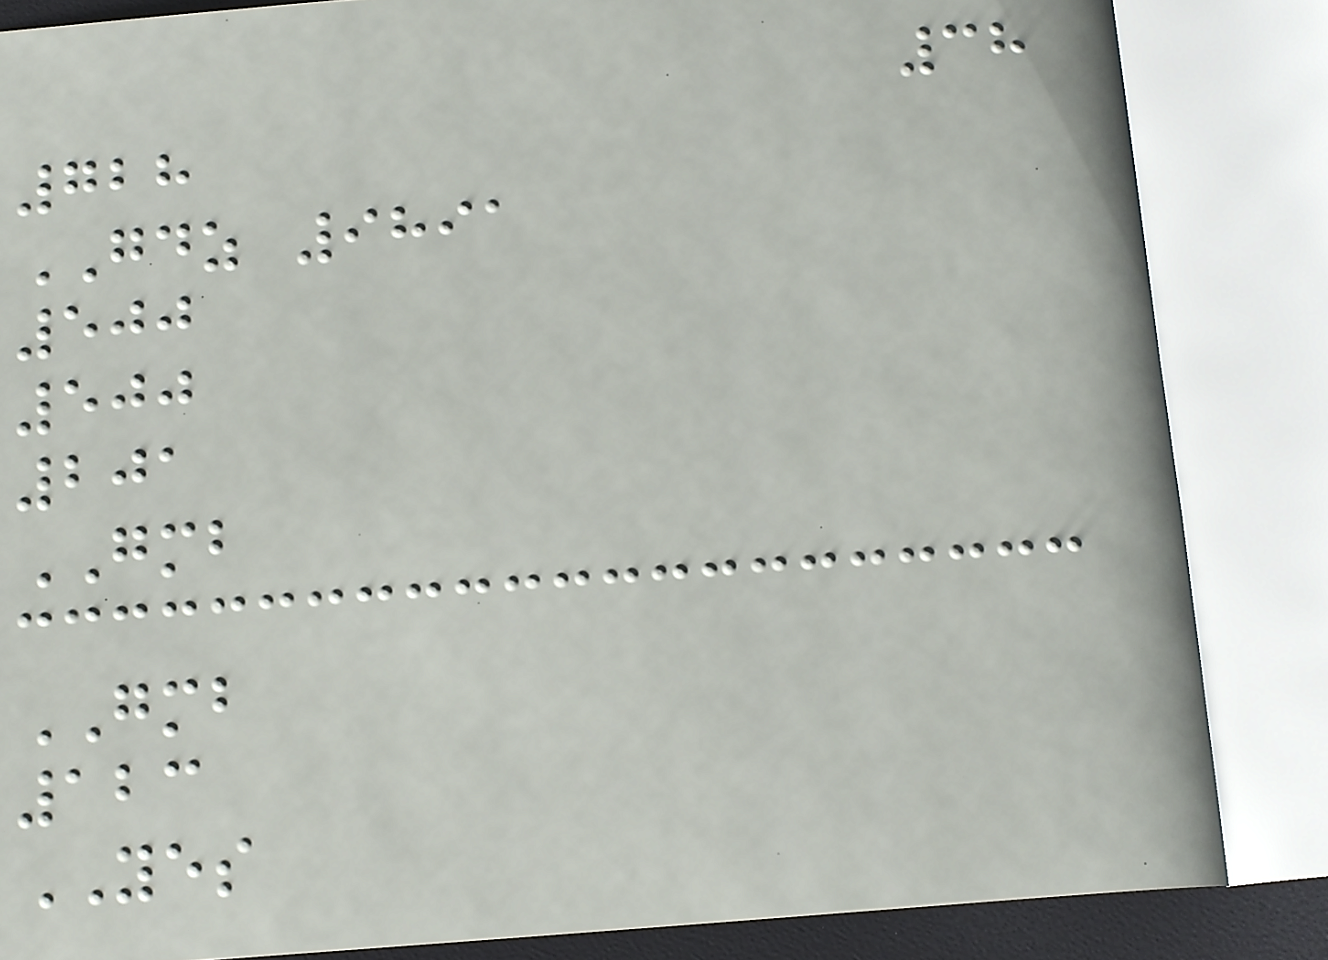38
728
GDZ 9891
500
500
201
GMB
GMB
123
YES
